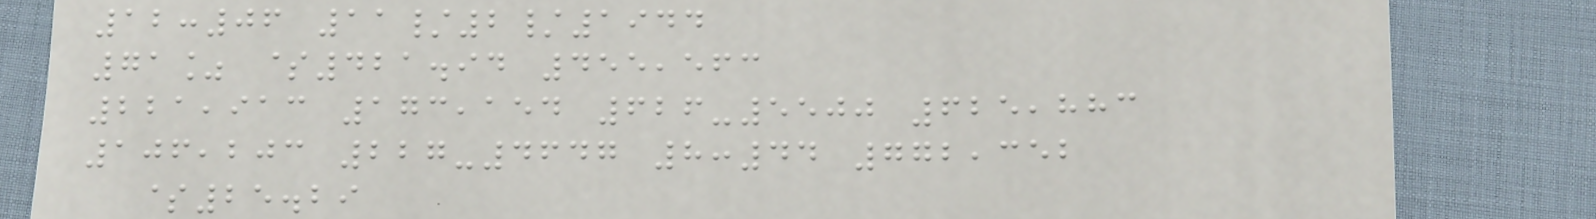12:06 11/2/1944
71% $421.94 455,563
221,913 173,154 626-5500 625,883
106,203 227-4647 8:44 772,352
$25.29
